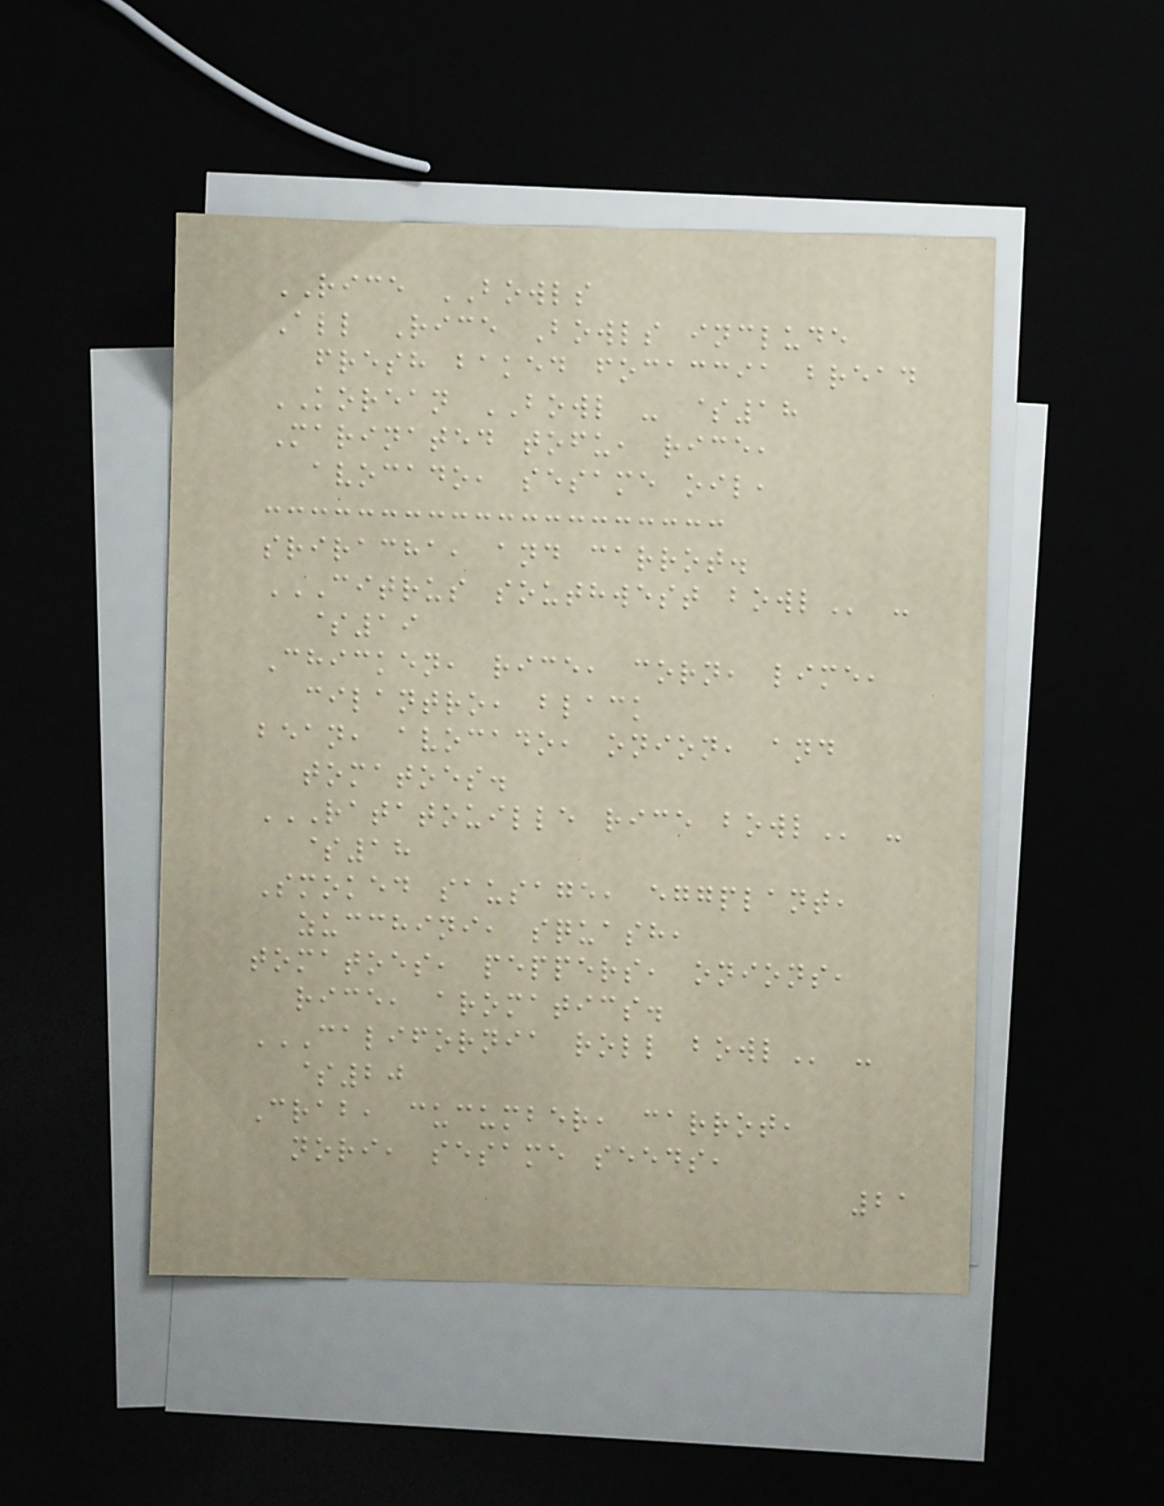RICE BOWLS
All Rice Bowls include
fresh baked focaccia bread
KOREAN BOWL - $18
Marinated tofu, rice,
avocado, sesame oil,
sriracha, and carrot.
CITRUS SOUTHWEST BOWL -
$19
Chicken, rice, corn, lime,
cilantro, black
bean, avocado, onion, and
tomatoes.
RATATOUILLE RICE BOWL -
$18
Smoked sausage, eggplant,
zucchini, squash,
tomatoes, peppers, onions,
rice, aromatics.
CALIFORNIA ROLL BOWL -
$20
Crab, cucumber, carrot,
nori, sesame seeds,
21
